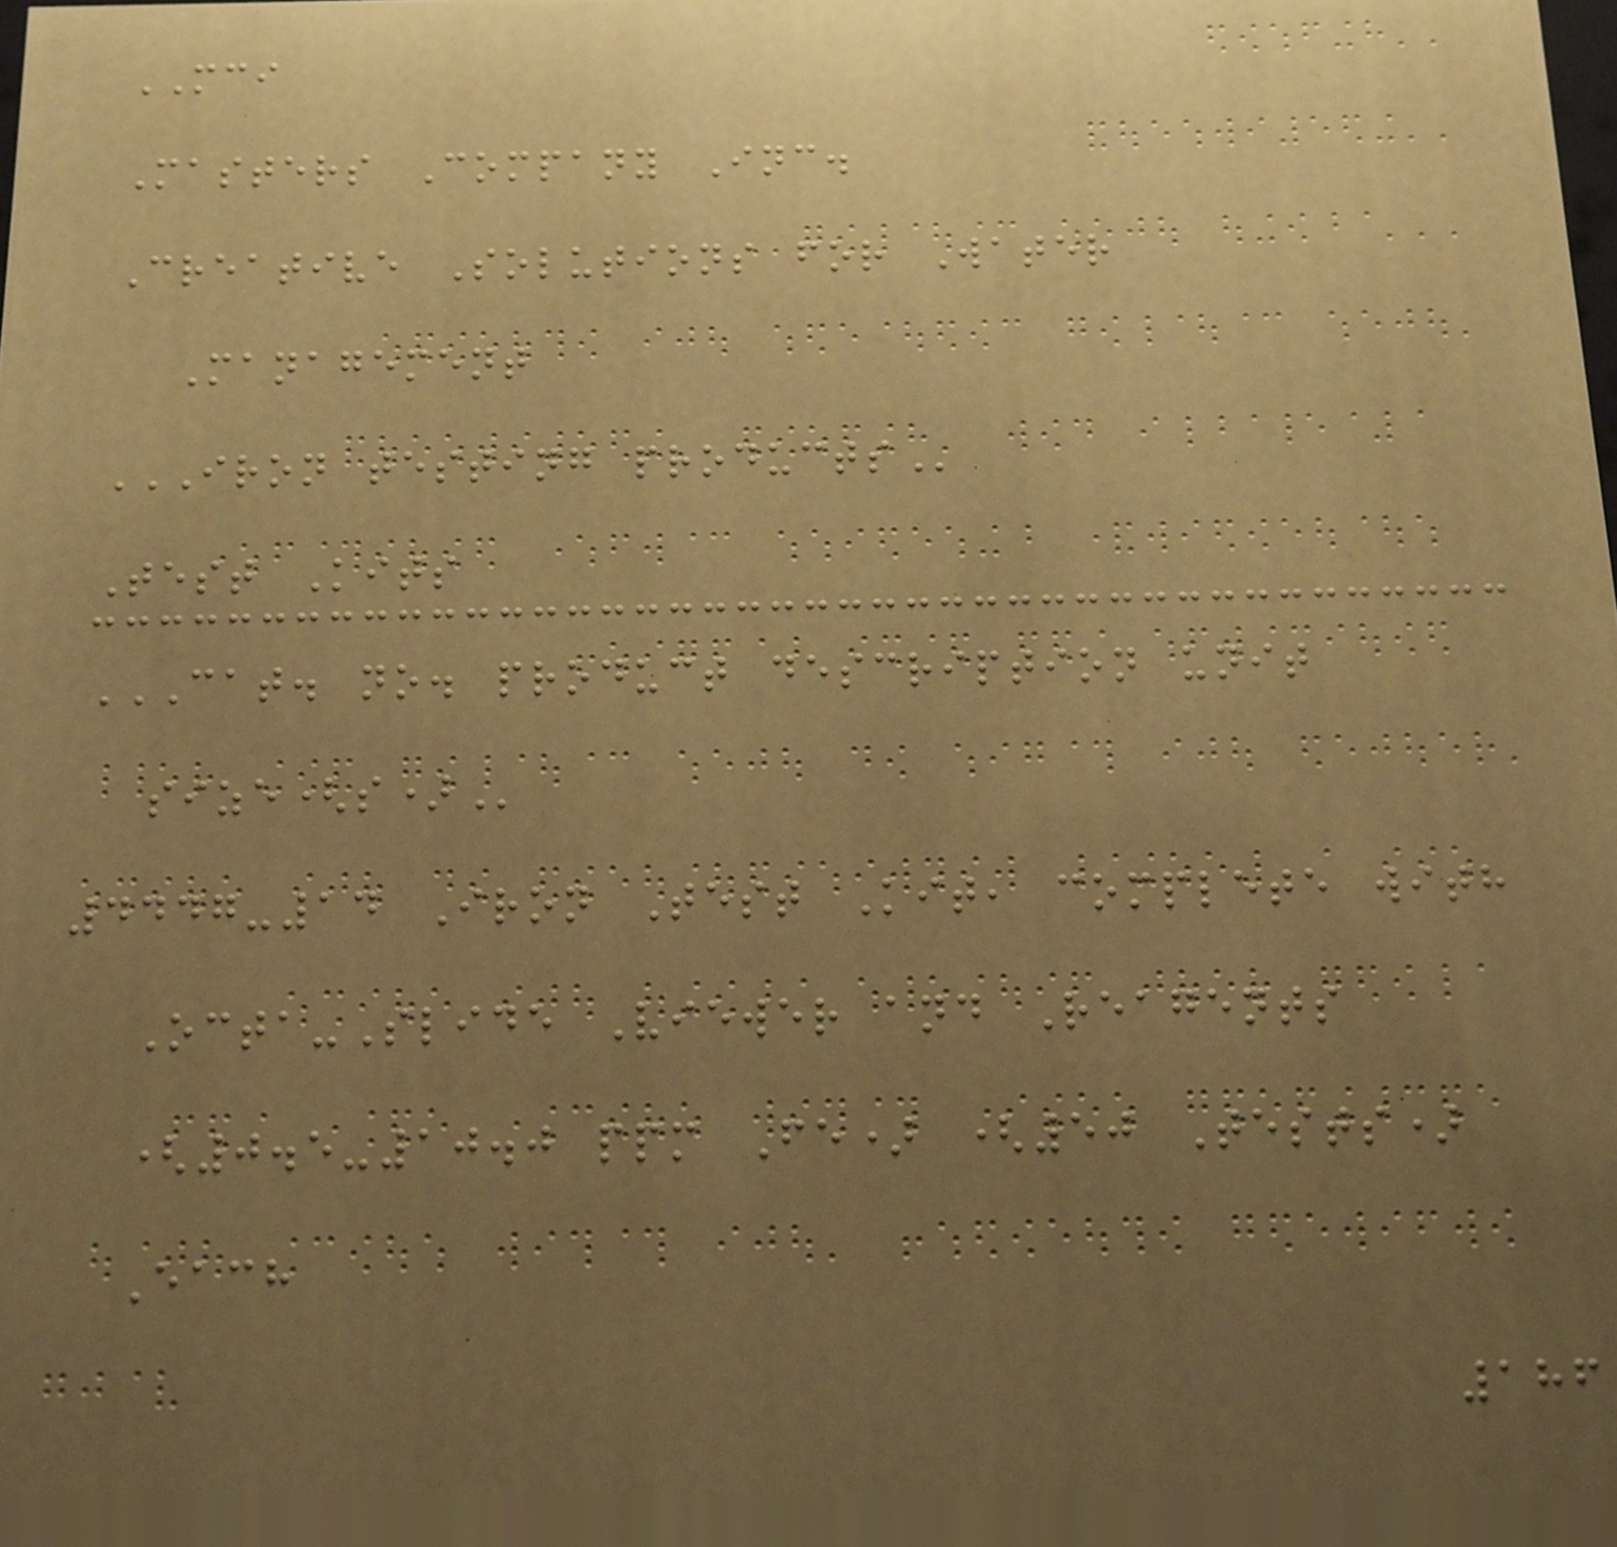MCI
Masters Company Inc.
Creative Solutions for Water
Management
IRON TESTING PRODUCTS
Test Kits
CAT. NO. PRODUCT DESCRIPTION UNIT
SIZE(S)
4447-14 Iron Test Kit, complete with
Octa-Slide Viewer and Reagents
(0.5-10.0 ppm Fe) (50 Tests)
Each
186
